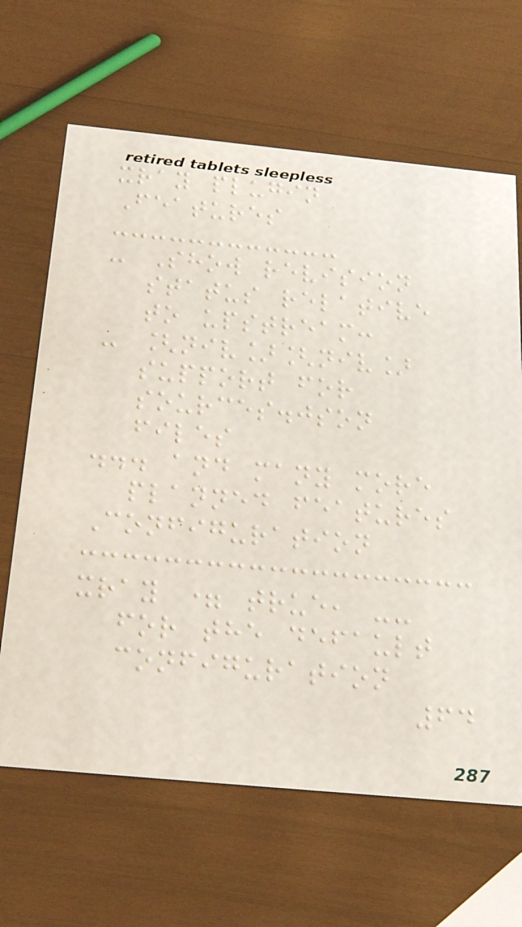xray plugin
Features
- Show revision
status relative
to upstream:
- [niv][niv]
support for
sources.json
files
... and many more
planned features
Configuration
xray = true, --
for the default
configuration
64
